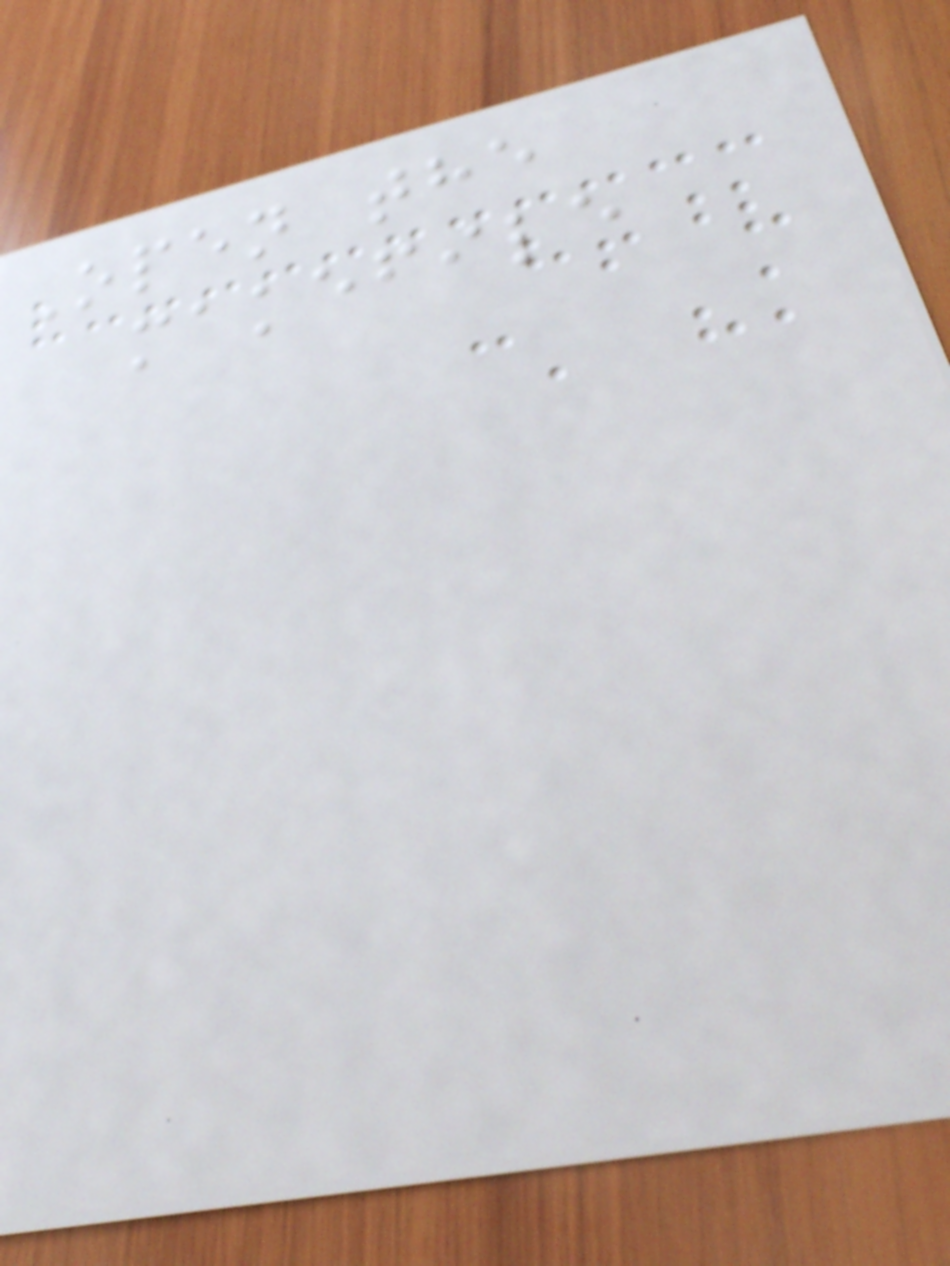Open the
makefile
